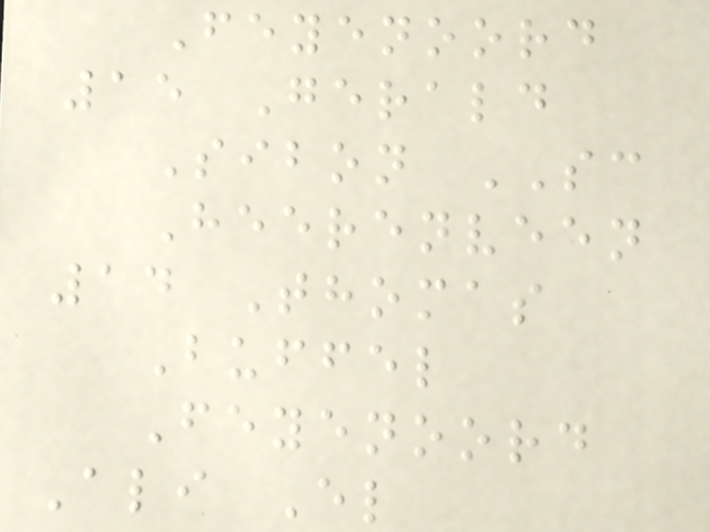Feyenoord
15 Gerald
Sibon SC
Heerenveen
14 Thomas
Buffel
Feyenoord
Ali El
